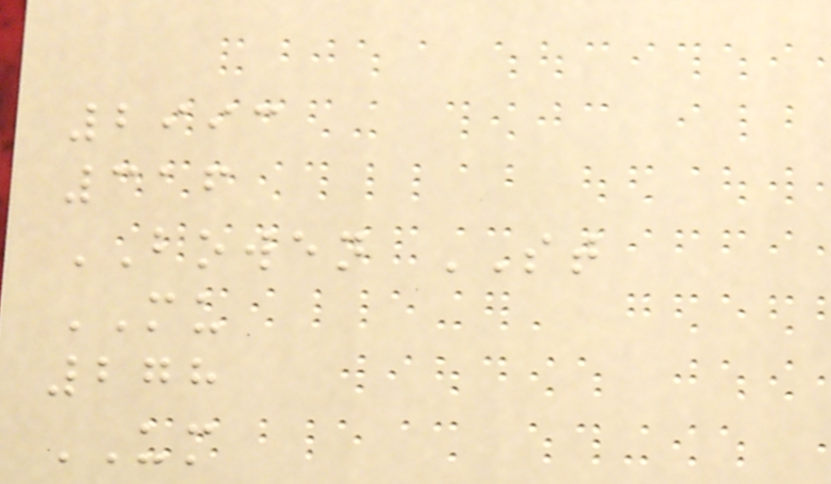2993
316
BOWEN ST
MU
278
UM
